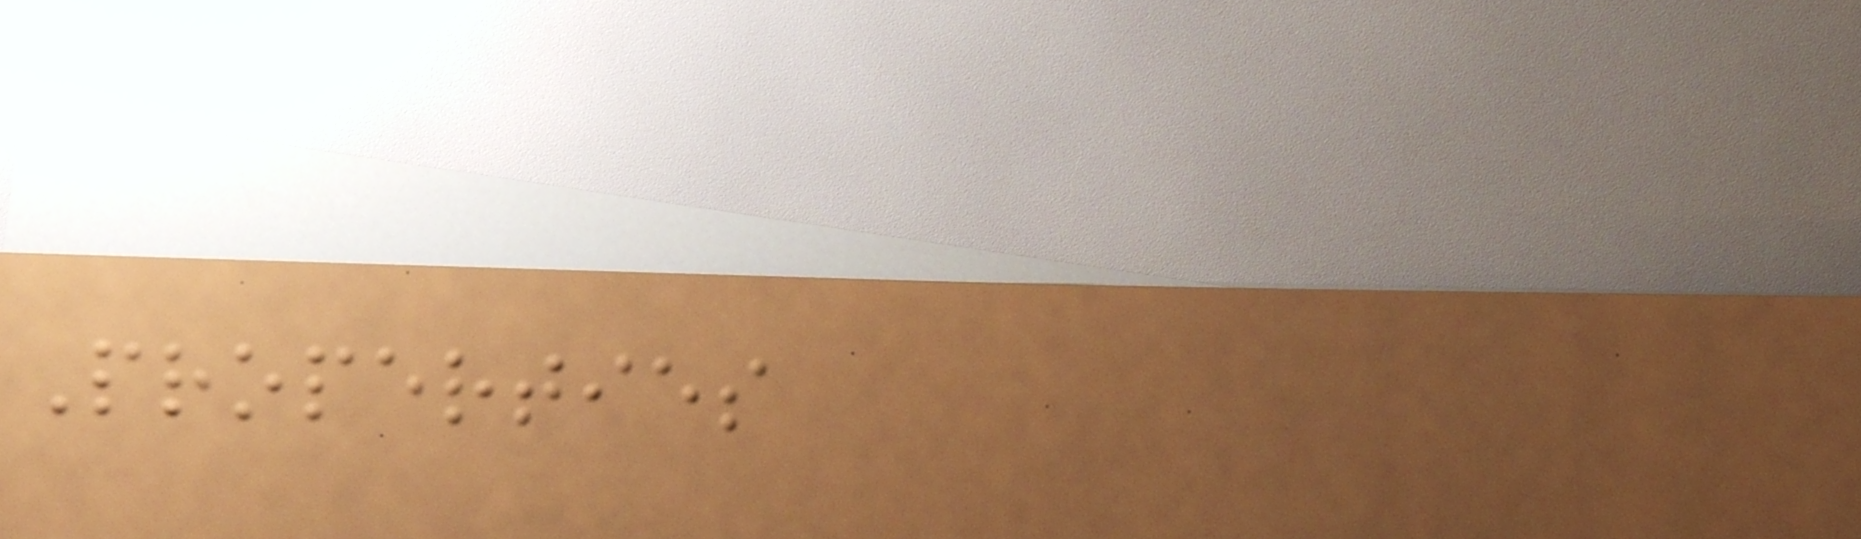Properties
